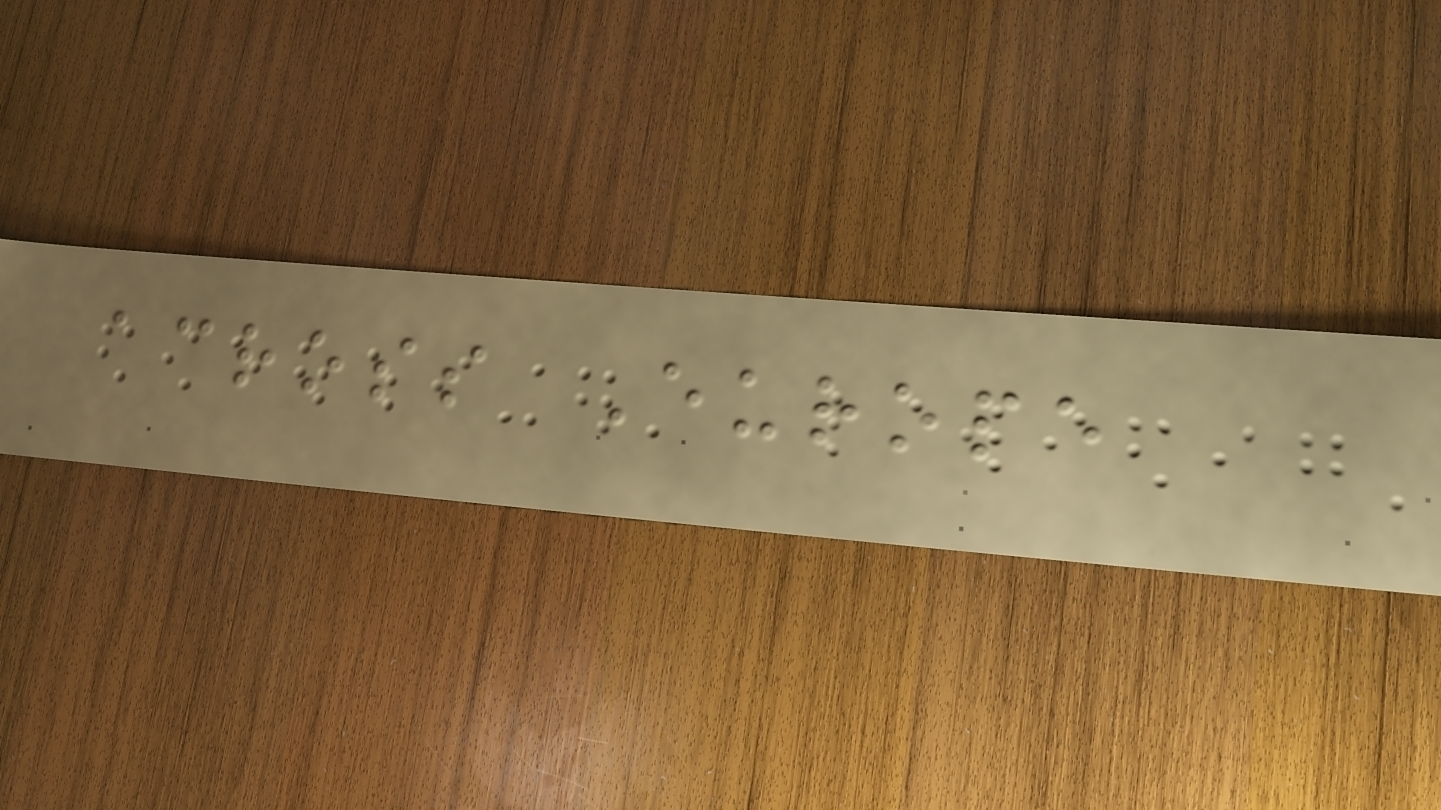across Europe
